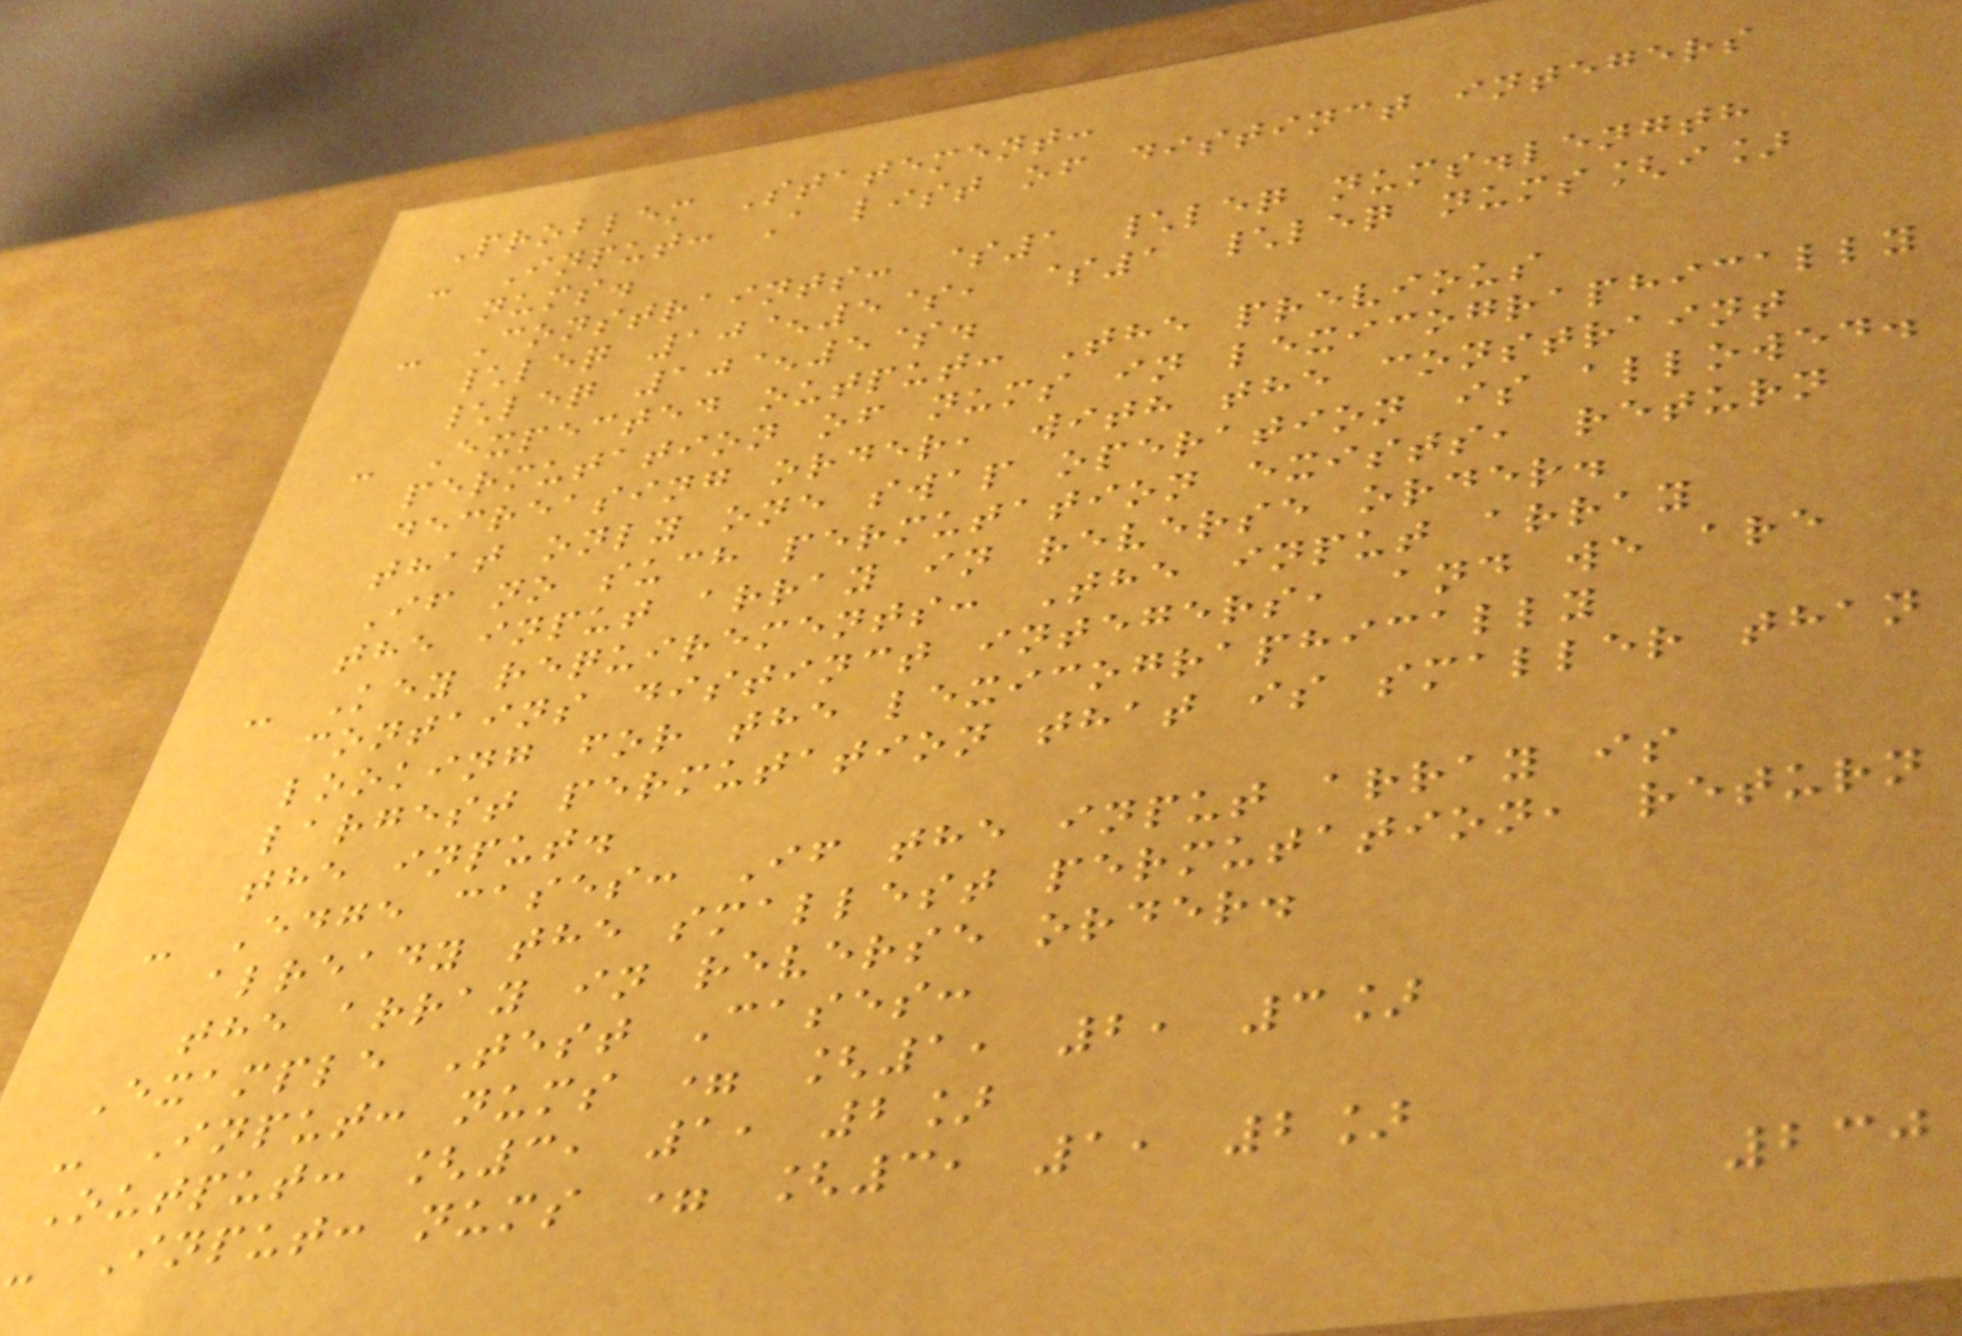Problem Statement:
- Input: A list of distinct integers
nums.
- Constraints: $1 \leq nums.length
\leq 10^5$, $1 \leq nums[i]
\leq 10^5$.
- Expected output: The previous
permutation of nums in lexicographically
decreasing order, with the constraint
that only one swap operation is allowed.
If no such permutation exists, return
the input array in reverse order.
- Key requirements: The input array
contains distinct integers, and we are
looking for the lexicographically
largest permutation that is smaller than
the input.
- Edge cases: If the input array is
already the smallest permutation, return
the array in reverse order.
Example Test Cases:
- Input: nums = [1, 2, 3]
Output: [3, 1, 2]
- Input: nums = [3, 1, 2]
230
